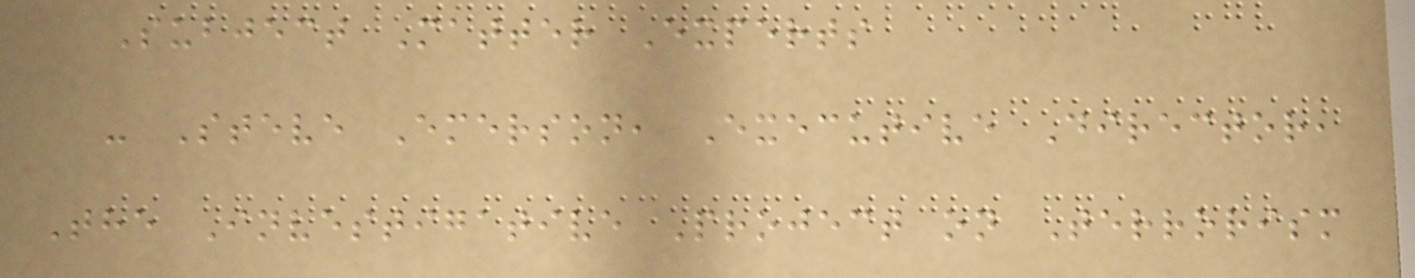Subject Matter Experts
- Steve Emerson, Executive Director,
The Investigative Project on Terrorism
